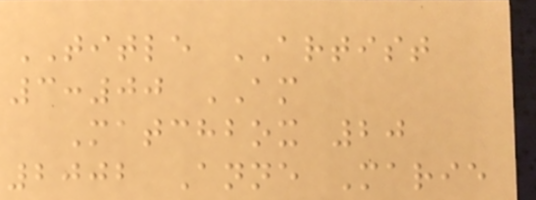TITLE ARTIST
3:00 AM
Matchbox 20
2002 Anne Marie
